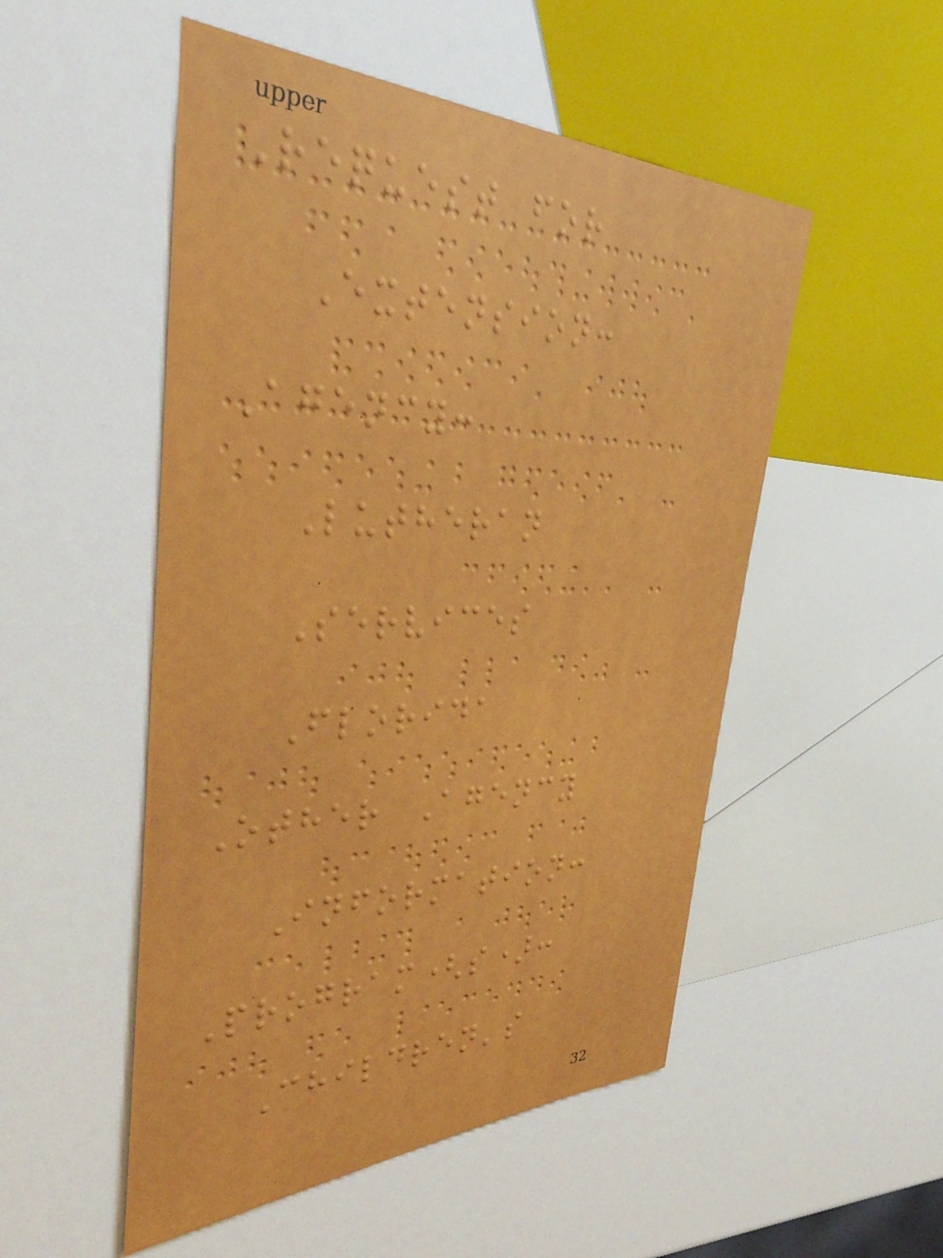Request for
Extension:
Agency:
Lutheran
Services
Florida
Other Agency
Information:
Program(s):
Children's
